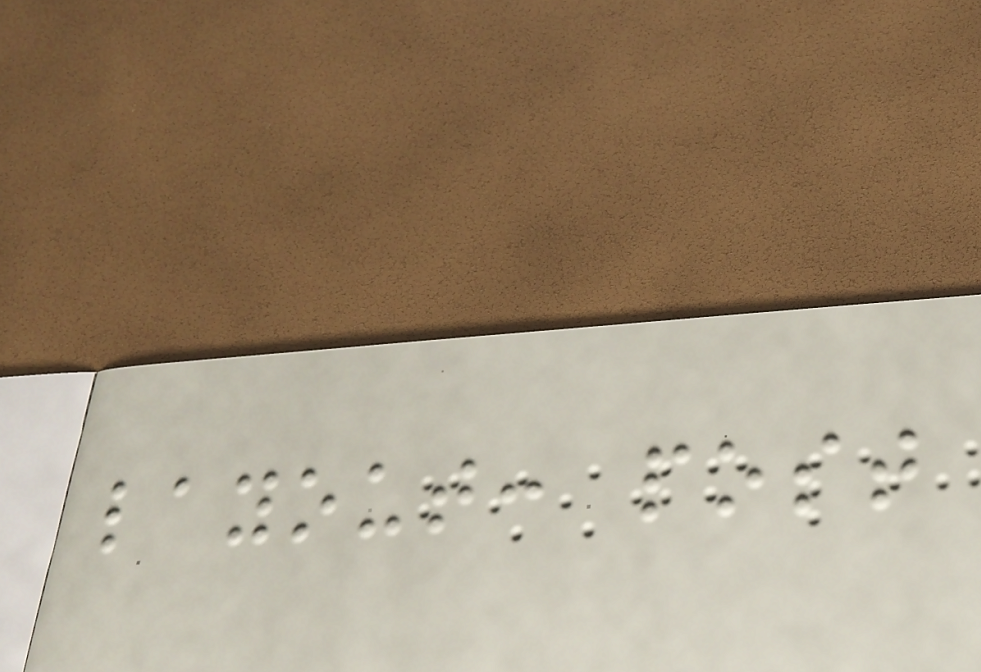layout: post
